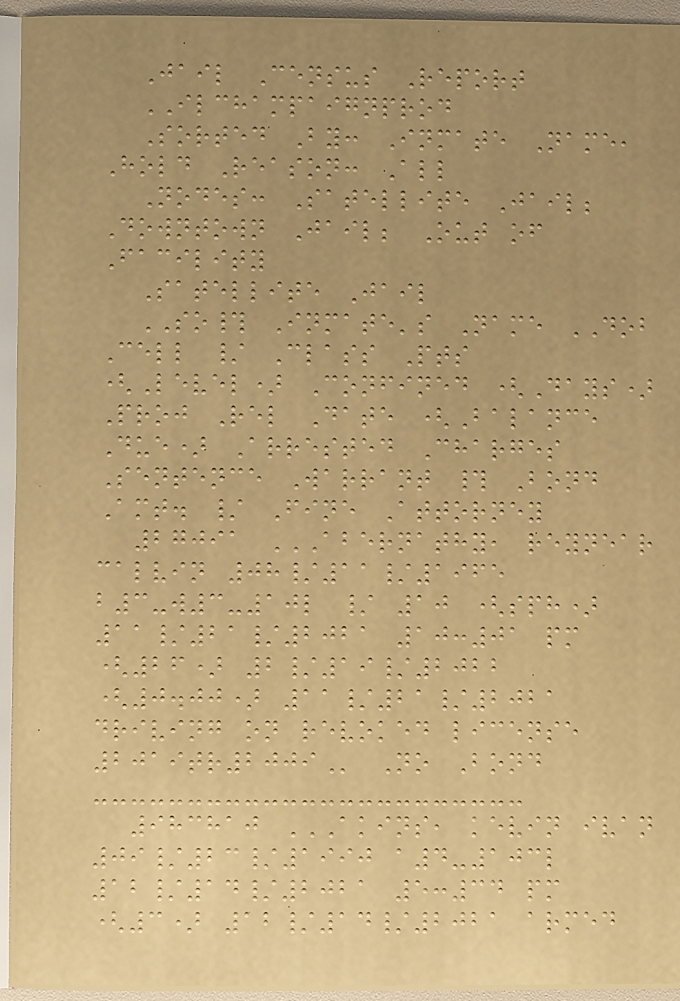Jail Census Report
ILCHAMPAIGNPROD
Sorted By: Inmate Name,
Hold Reason: All
Nodes: Satellite Jail;
Downtown Jail; Out of
Facility
Satellite Jail
SO# Inmate's Name DOB
Cell / Class Pts
(Level) Confined (Days)
Proj Rel Date (Balance
Due) Arrested Charges
Sentence Warrant # Bond
Amt. / Fine Attorney
27091 ABERNATHY, REYNEAR
CALVIN 08/11/1965
B3-W3-10L / 10 (SPH)
11/21/2021 10:01 PM
(26) 2/19/2022
(0.00) 11/21/2021
DRIVING ON REVOKED LICENSE
2019TR2009 No Bond
983810 AKINS, KEVIN IVAN
09/23/1990 A4-103L
12/14/2021 5:34 PM
(3) 12/14/2021 ARMED
